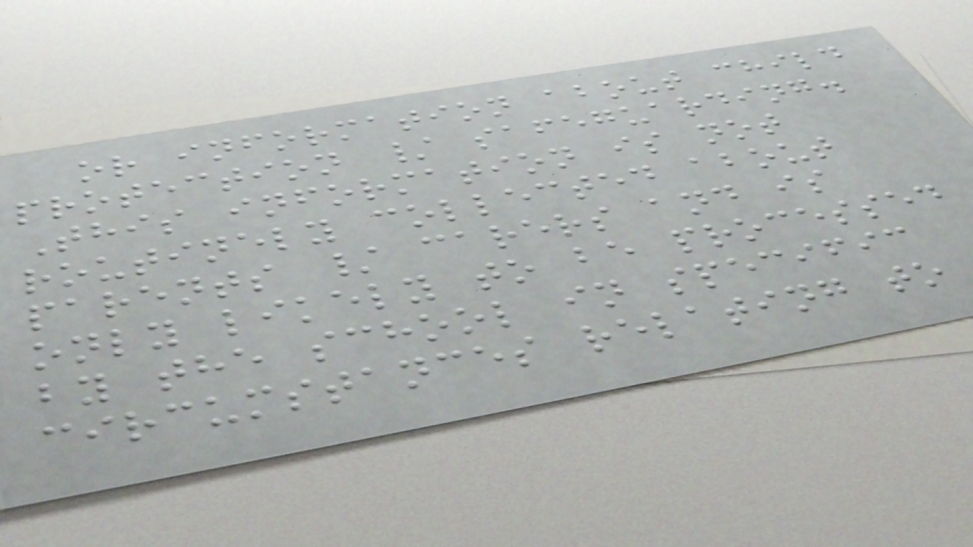or information about child
protection / safeguarding.
This information is not
routinely collected about
parents / carers and is
only likely to be processed
by the school in specific
circumstances relating to
